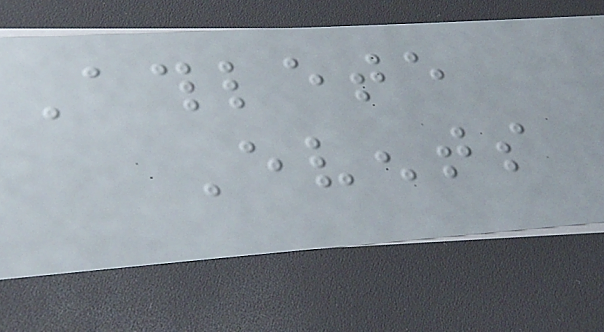Athlete
Events
